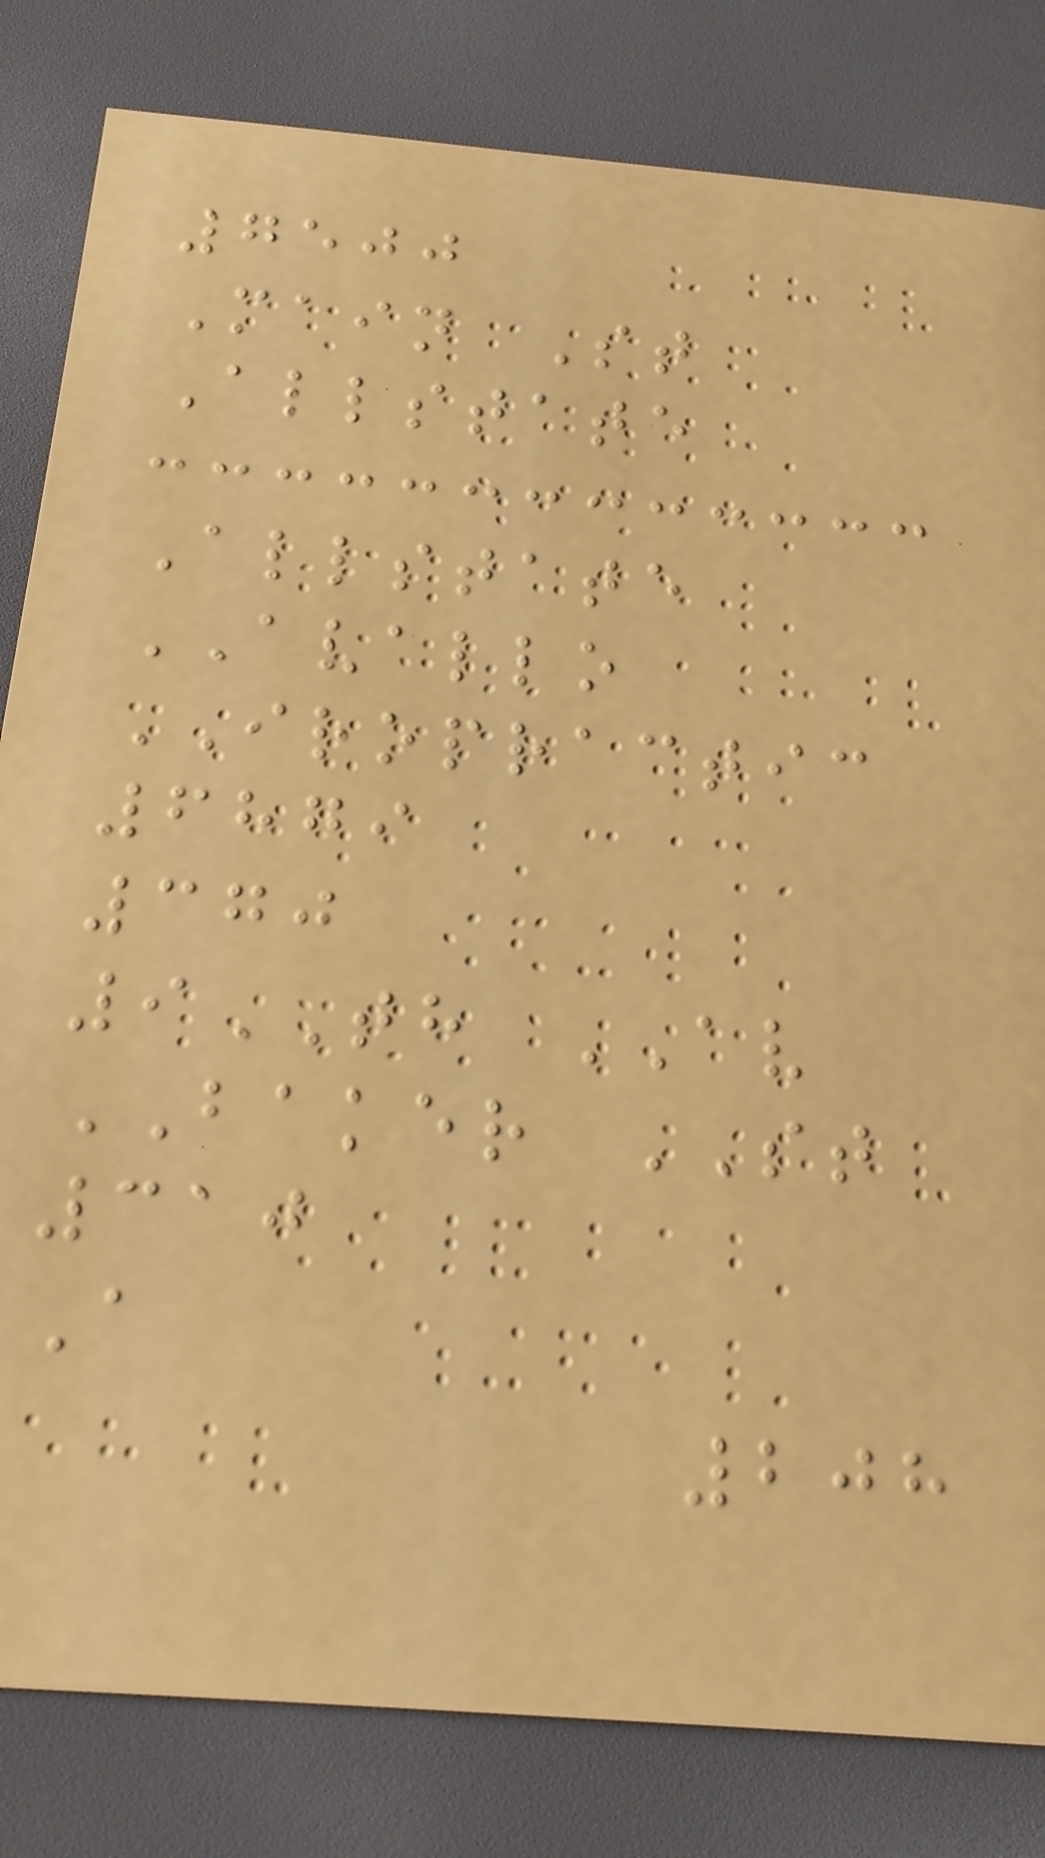7500
Main St
Allstate
Allstate
AVALLO
IROPRACTIC
6879
370
9TH AV
BAKER ST
310
A
208
